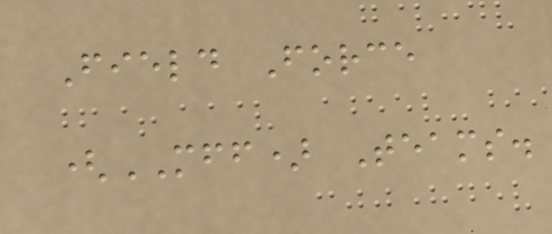Field Force
(MFF) Teams.
